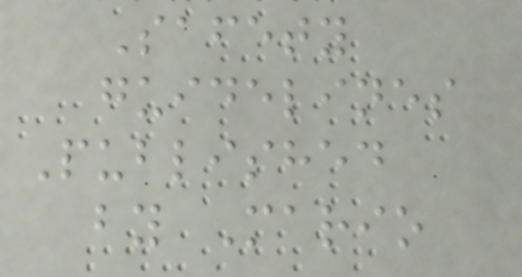Safety
guidelines
Published
by Mario
